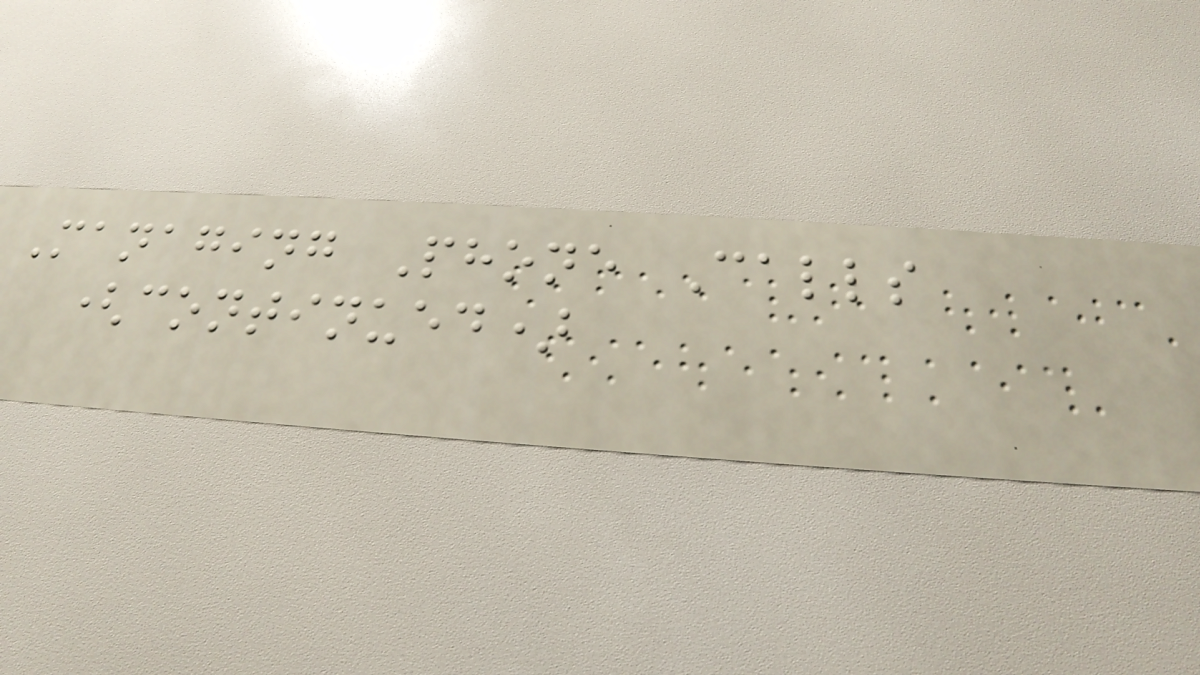Managing Phone Calls
(continued)
